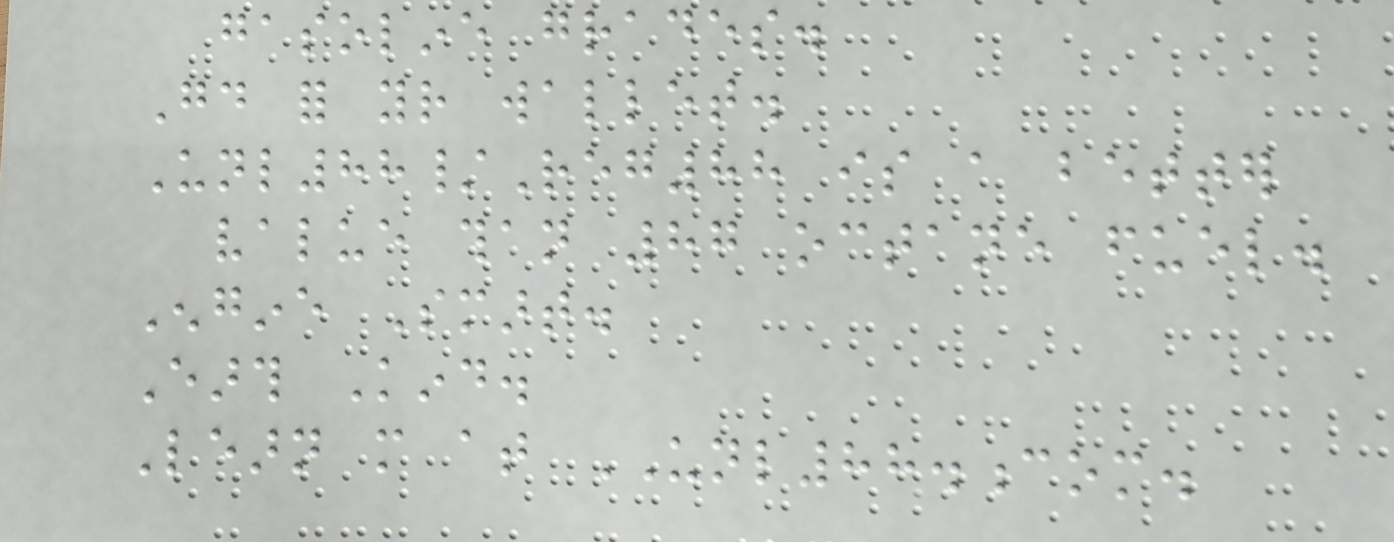gasoline grades.
Good for your wallet.
Unl88/Reg88 is a better
value than 87 octane fuel.
Engine Smart.
Earth Kind.
Learn more at UNL88.com.
